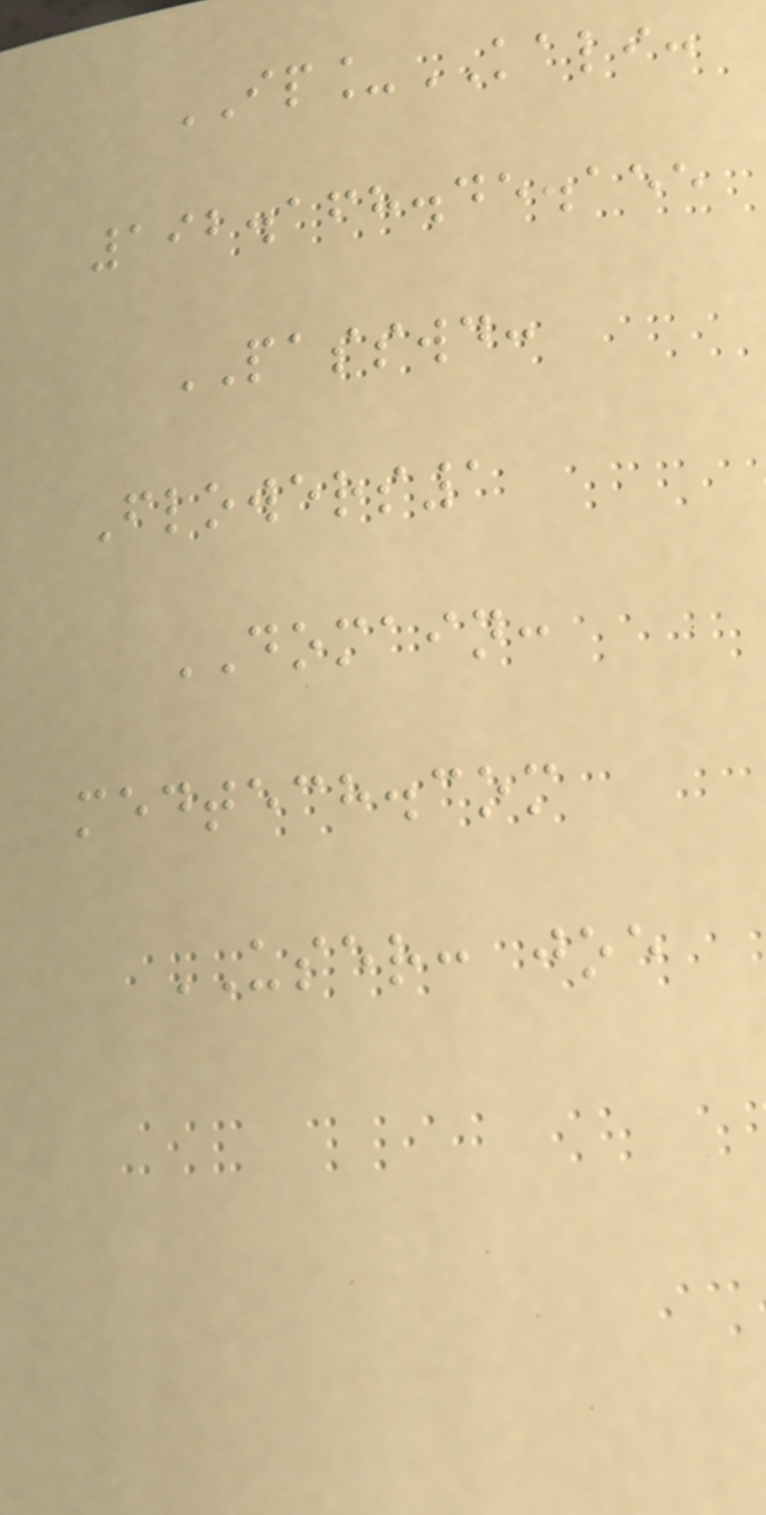IP_KALI:
192.168.45.155
PASSWD:
Flowers1
DOMAIN:
medtech.com
USER: joe
